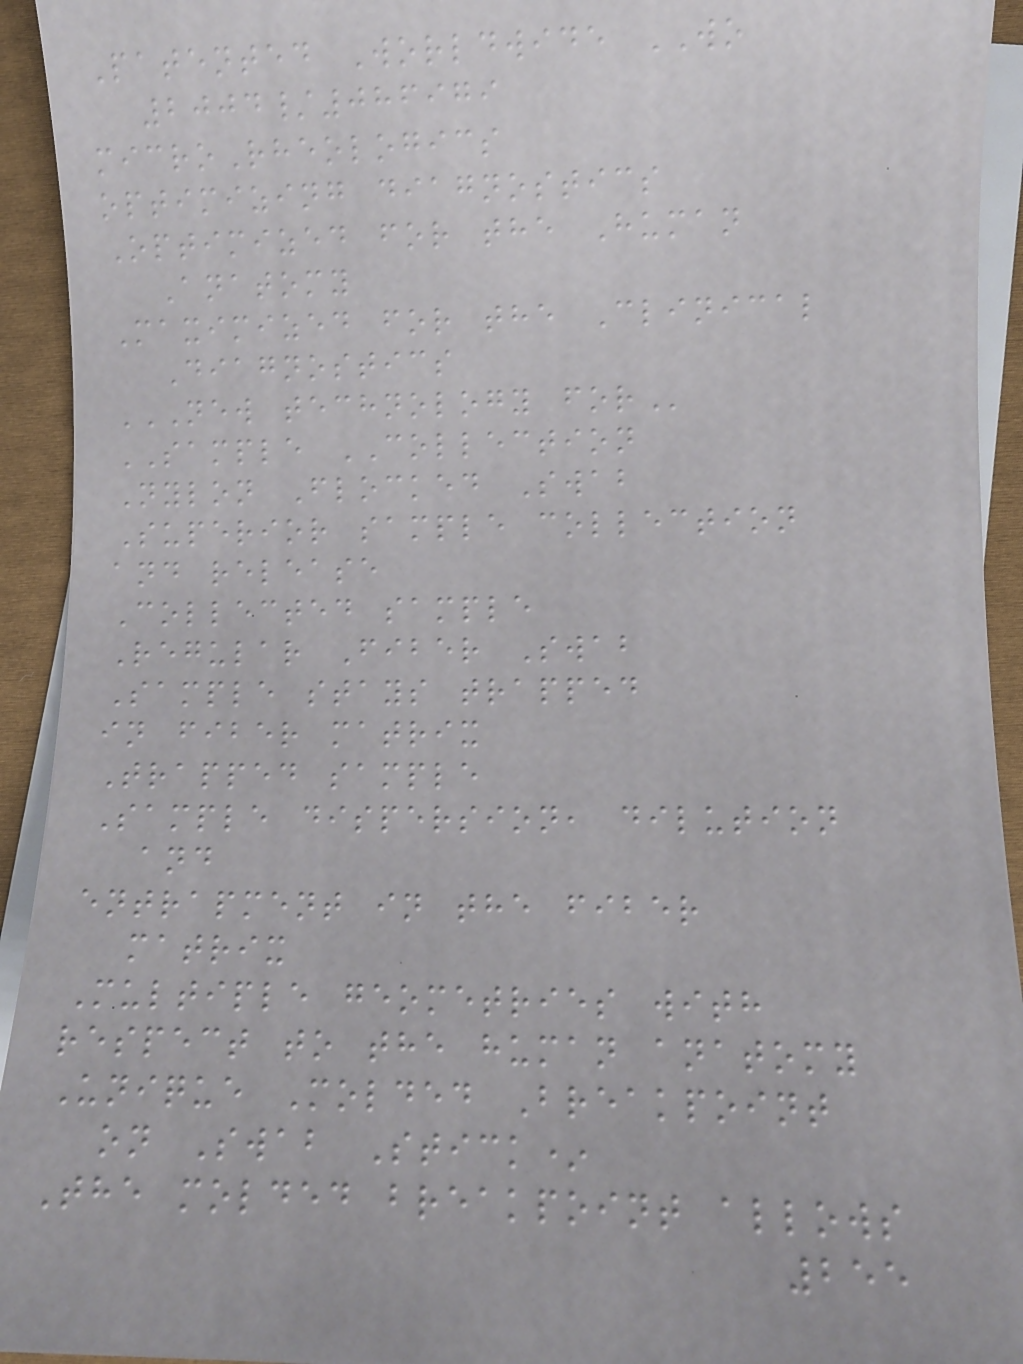Patented Worldwide WO
2004/086979
microRheologics
optimizing diagnostics
Optimized for the Human
Anatomy
Maximized for the Clinical
Diagnostics
NEW TECHNOLOGY FOR
SAMPLE COLLECTION
Nylon Flocked Swab
Superior sample collection
and release
Collected sample
Regular Fiber Swab
Sample stays trapped
in fiber matrix
Trapped sample
Sample dispersion, dilution
and
entrapment in the fiber
matrix
Multiple geometries with
respect to the human anatomy
Unique Molded Breakpoint
on Swab Stick*
The molded breakpoint allows
255
